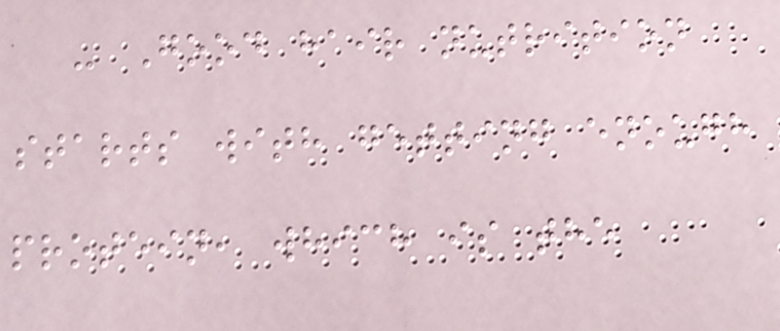- Good hair nutrition
starts with getting enough
protein, which is the
